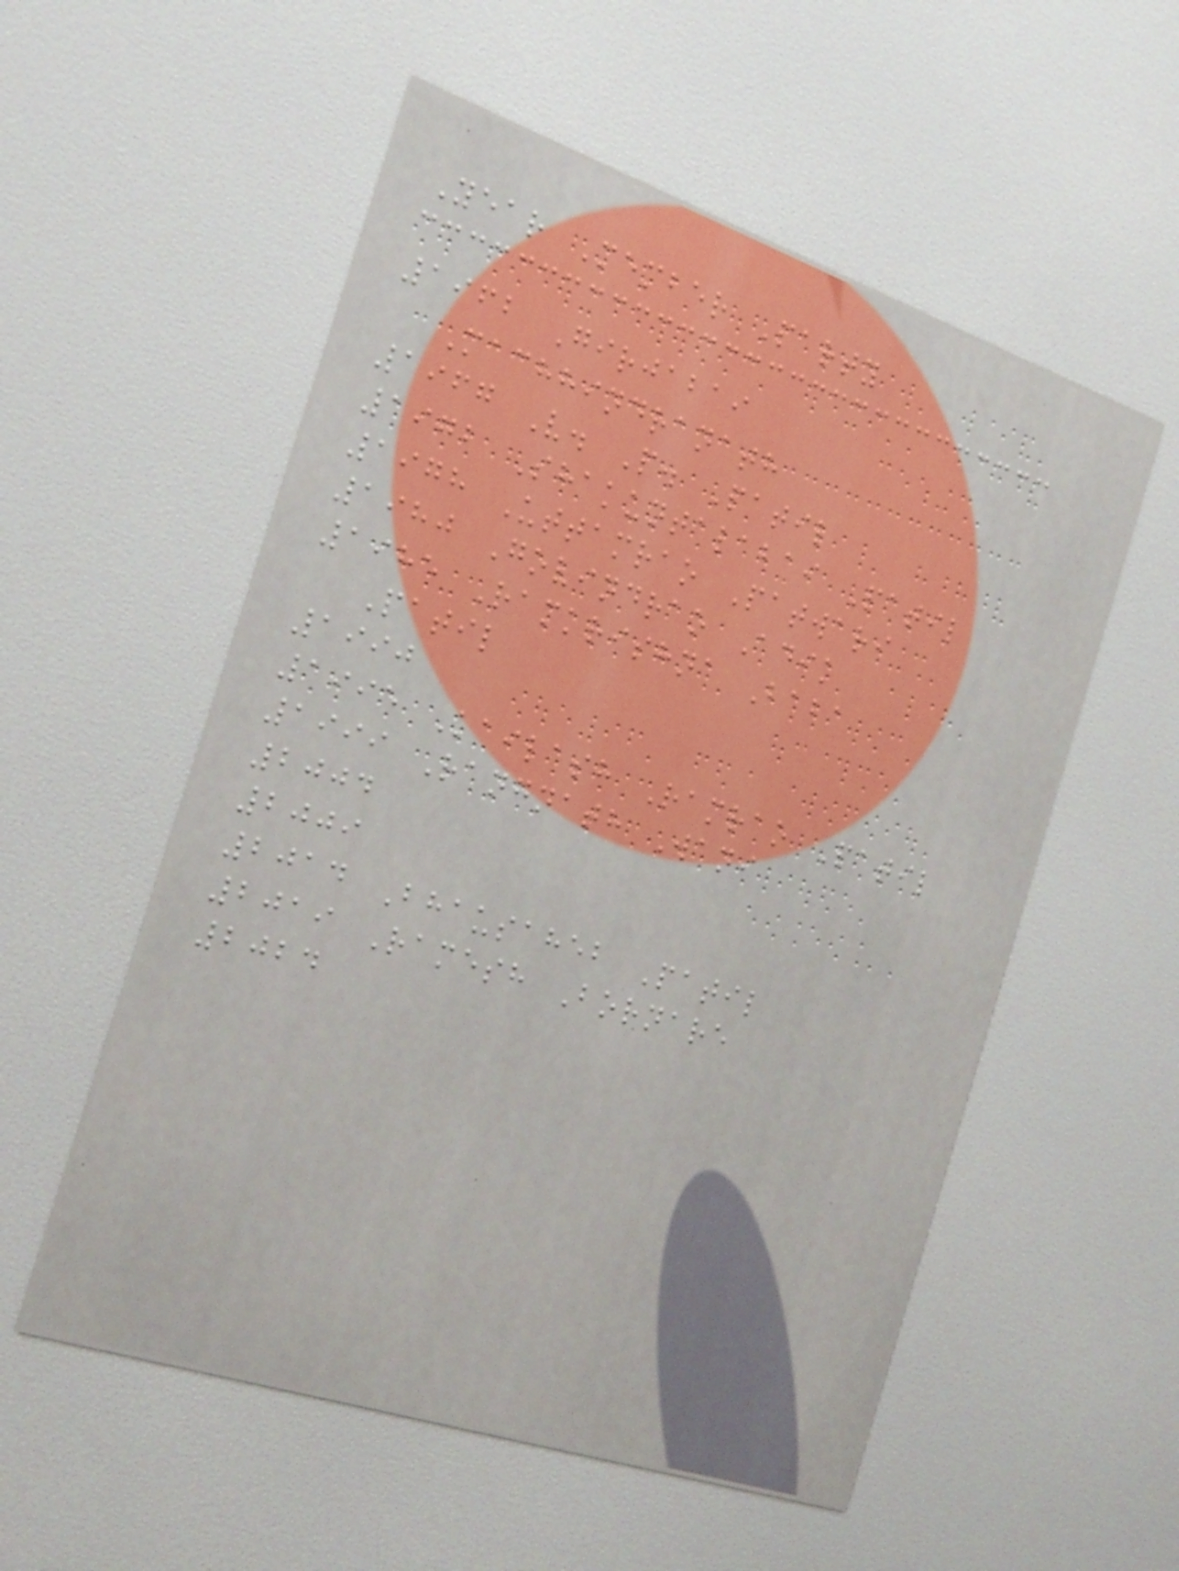Year Member Party
1962 Girjabai
Machhindranath
1967 V. P. Patil
1972 Shakuntalabai Patil
1978 Uttamrao Patwari
1980 Govindrao Adik
1985 Ramkrishna Baba
Patil
1990
1995 Kailash Ramrao Patil
1999 Rangnath Wani
2004
2009
2014 Bhausaheb Patil
2019 Ramesh Bornare
2024
